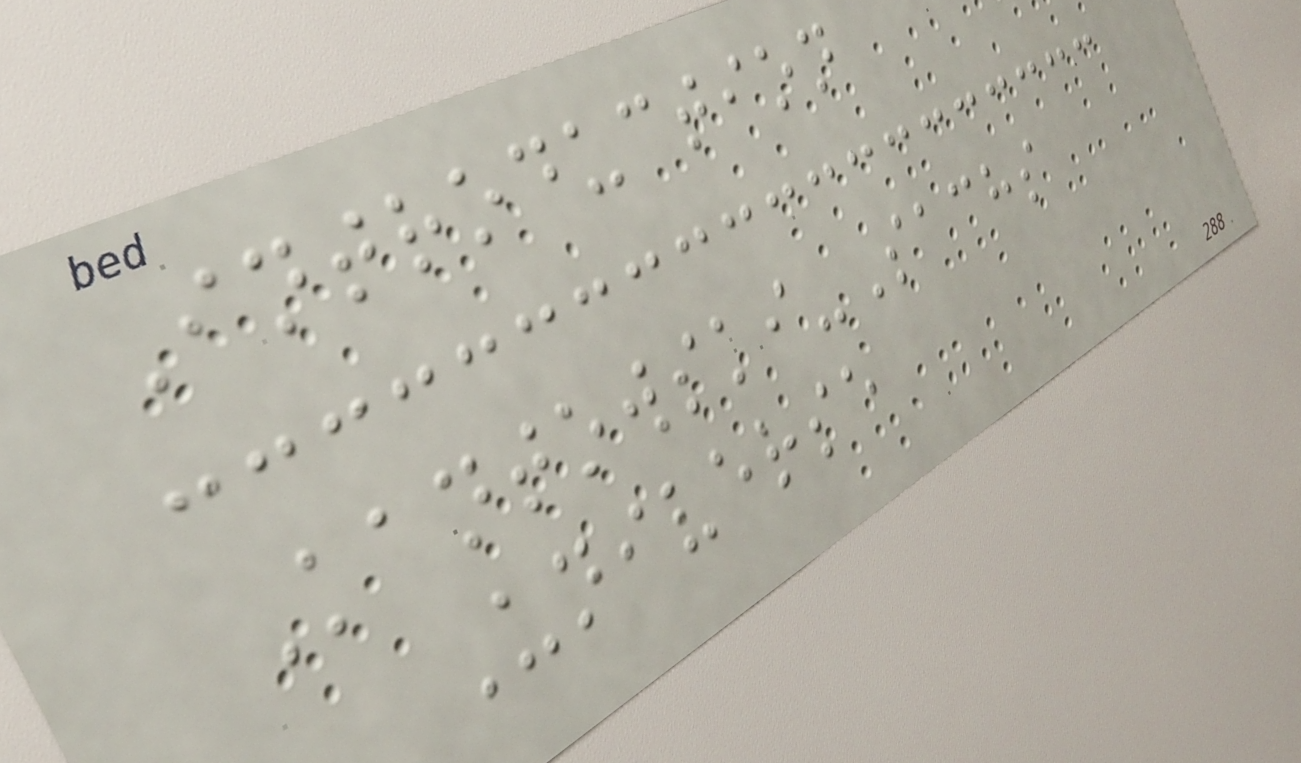Introduction
Kantowski-Sachs
Universe
